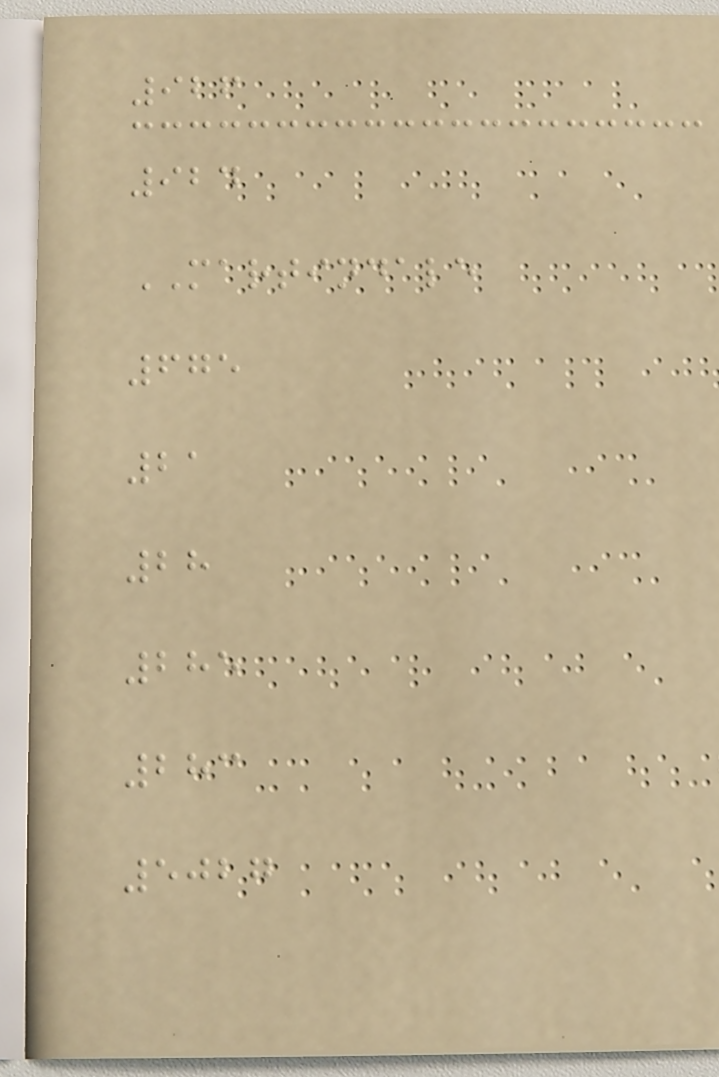926
924
MARTINDALE
675
21
28
285
283
5027
